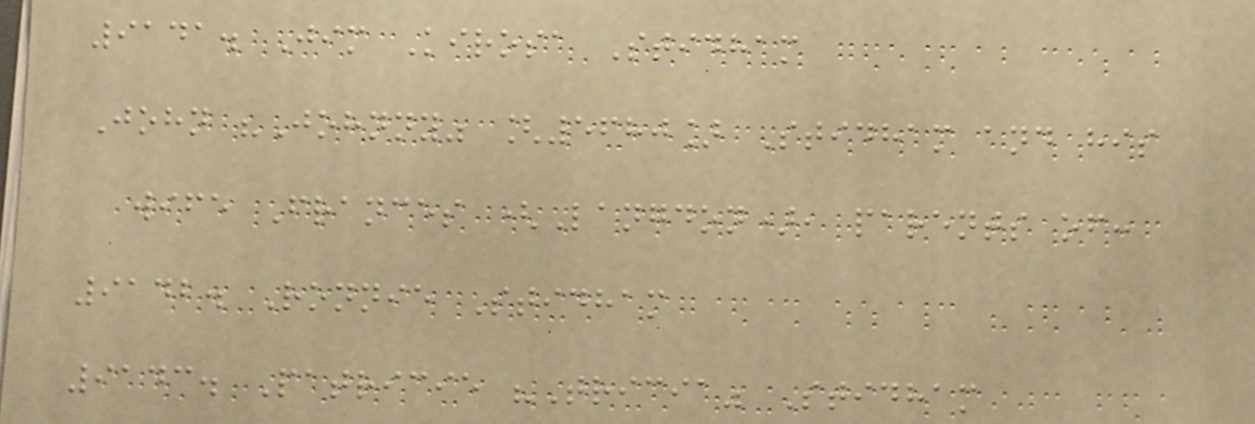9141. Jim Kirosa Stidham
John "Johnny" [5680] Stidham and his
wife Frances (Langdon), parents of:
9142. Ronnie Stidham
9143. Patricie "Tricia" Stidham
